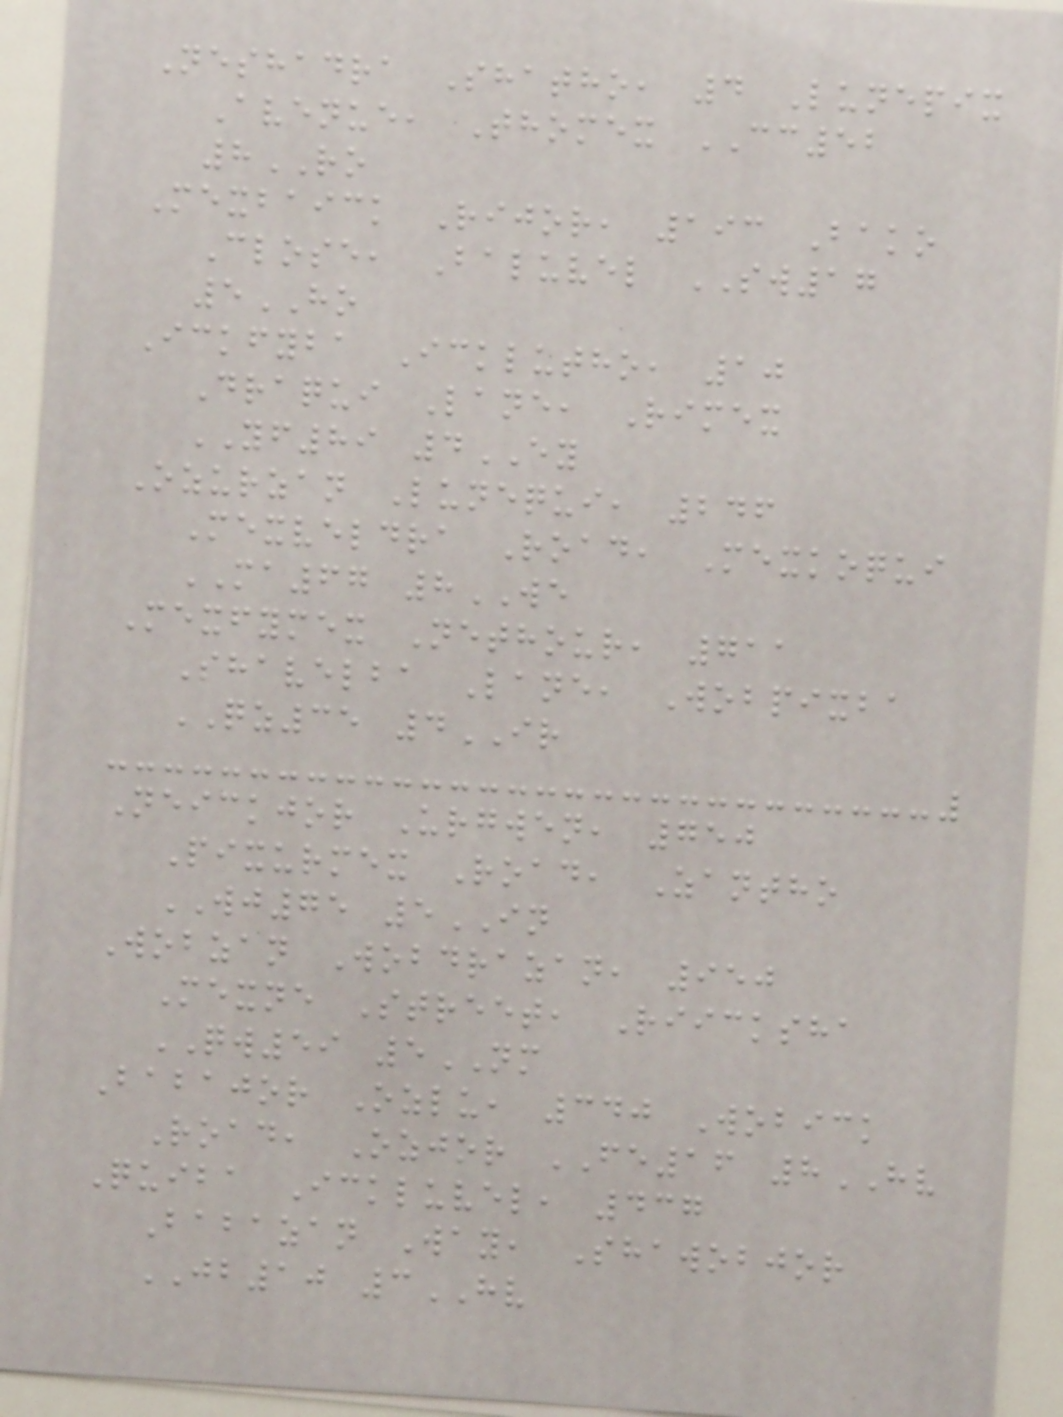Neshadra Shatho, 4 Lunepix
Avenue, Thomex CC52
8RO
Mexbaick Rijor, 193 Bako
Close, Baluvel SW17
5HO
Ickfyba Icklutho, 10
Draqui Lane, Rimex
YF89 4EY
Ozurzan Lunequi, 246
Mexveldra Road, Mexkoqui
MA67 8WE
Mexfymex Nethour, 711
Shavelba Lane, Wobpixba
QZ35 4IR
Neickjor Urgwen, 750
Pixurmex Road, Zantho
WJ75 5IN
Wobzan Wobdrazan, 950
Mexne Street, Riicksha
QW59 5NM
Babajor Ozlu, 340 Wobick
Road, Ozjor FE16 8HV
Quiba Ickluvel, 437
Babazan Way, Shawobjor
JB10 3HV
